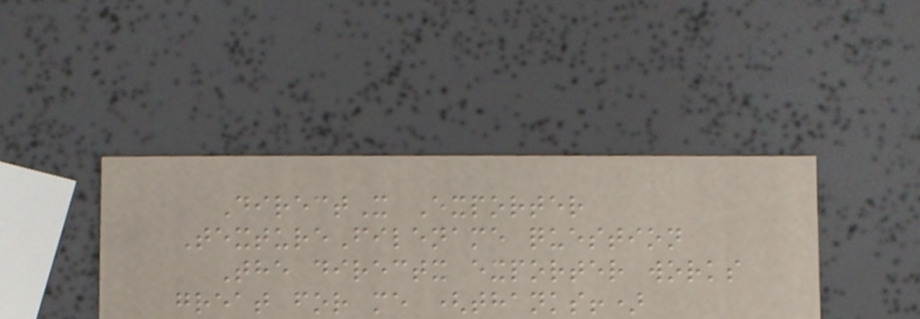DirectX Exporter
TextureFilename question
The directx exporter works
great for me (thanks!)
